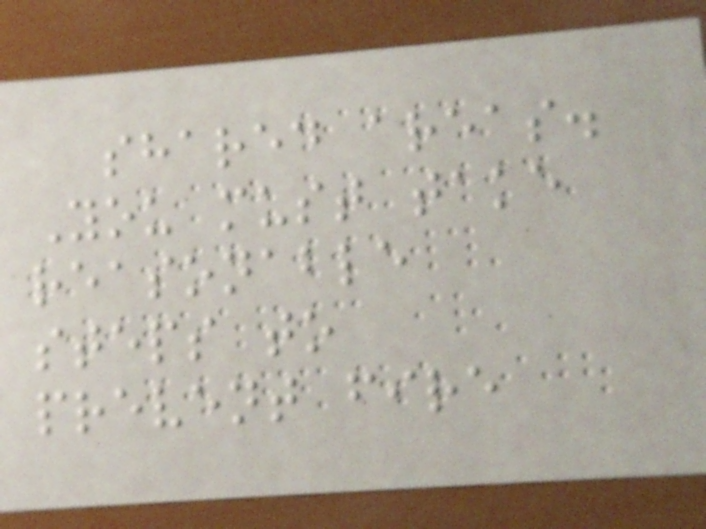shared areas.
You must take
reasonable
steps to
prevent fire
